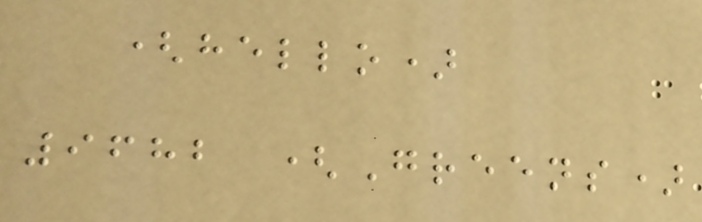(hello)
9682 (Greens)
